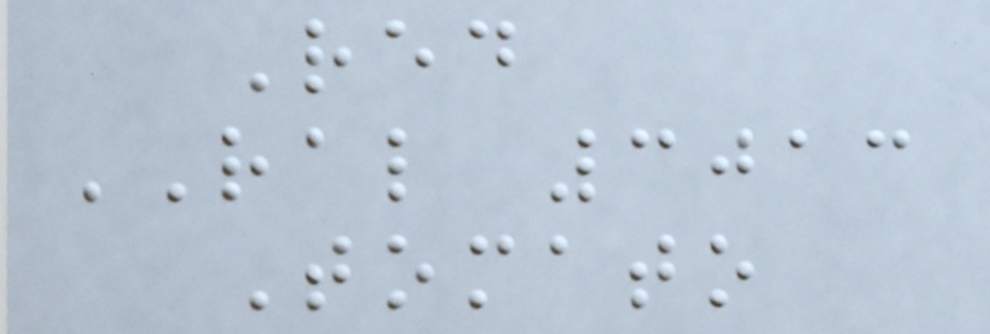Red
RAL 3013
Tomato
